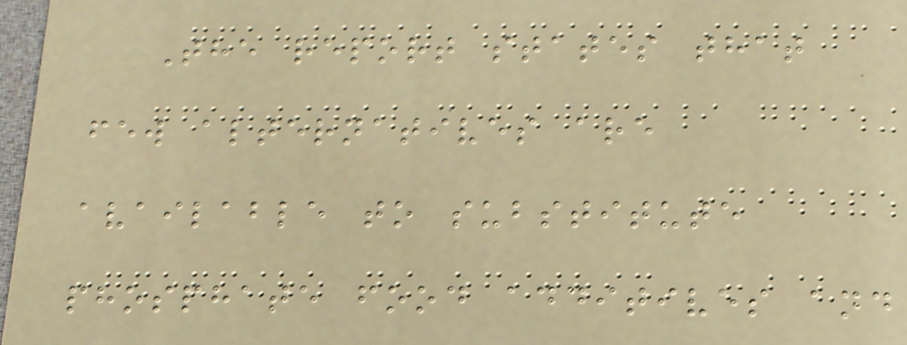The report states that
few alternatives are
available to substitute
phosphate food additives and
